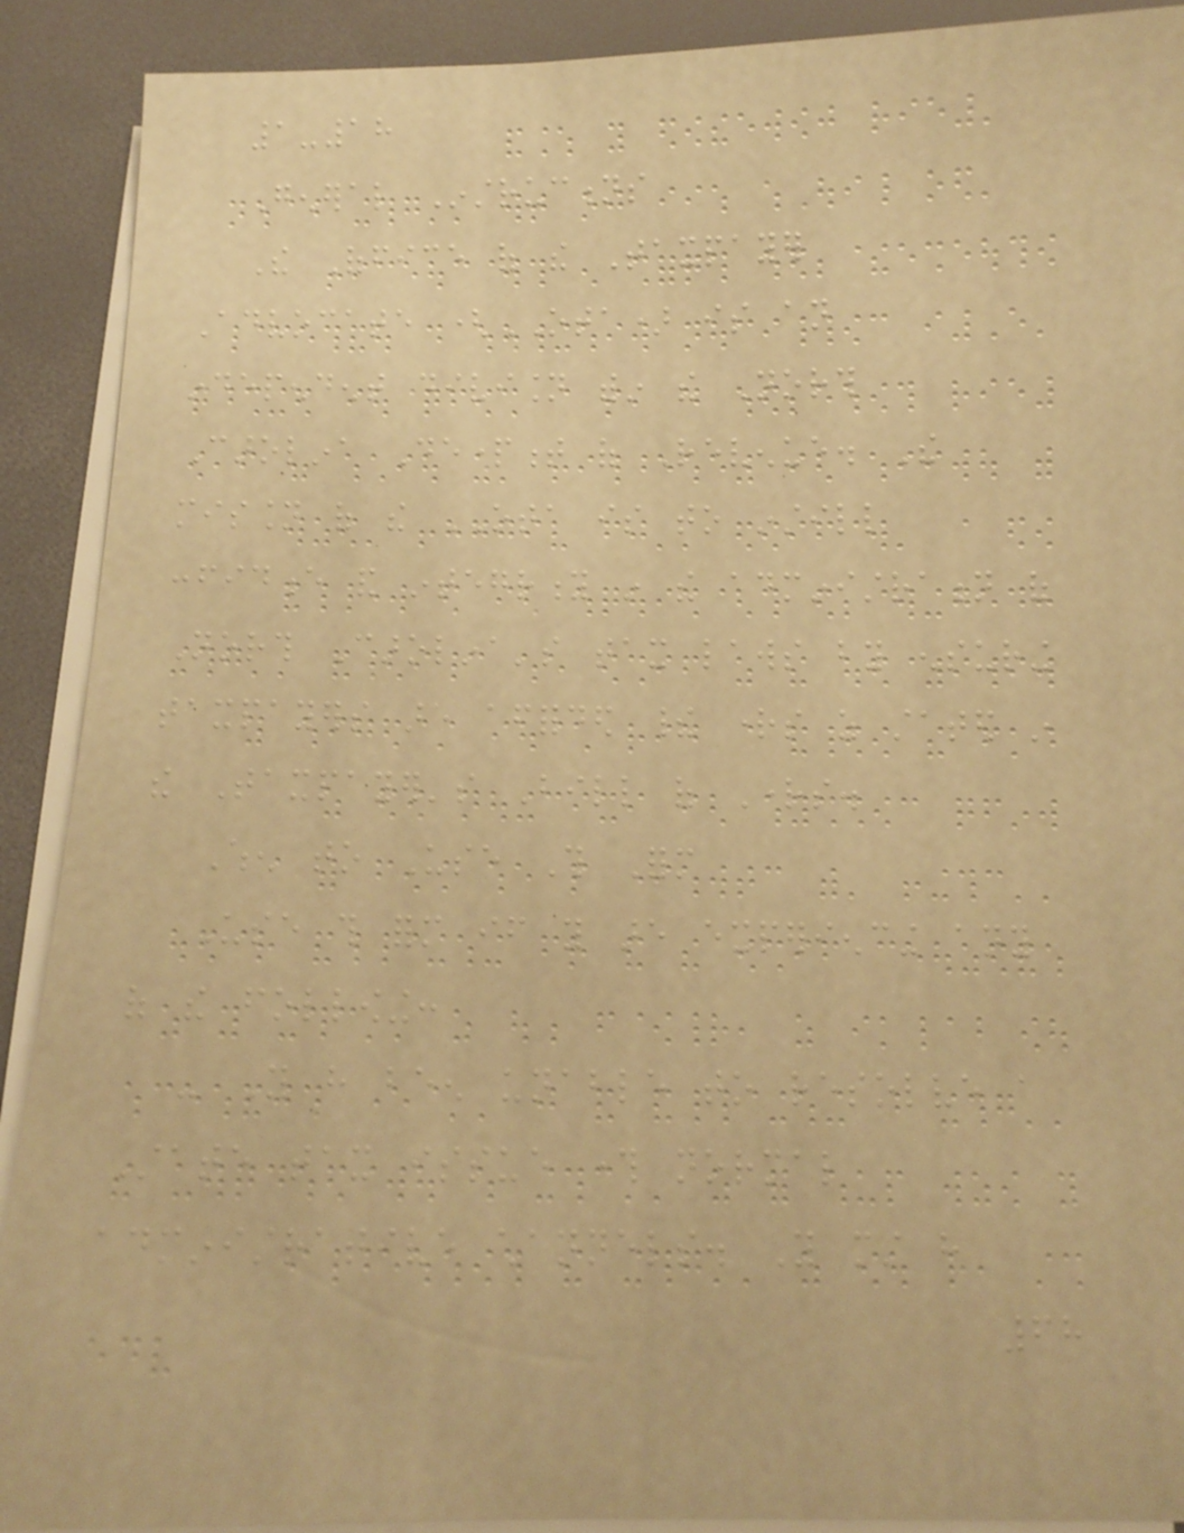1-18
General Instructions
The Office of the Taxpayer
Advocate (OTA) is an
independent division within the North
Carolina Department of Revenue. The
mission of the OTA is to instill
confidence and integrity in the administration of
North Carolina's tax laws by ensuring
taxpayers are afforded their rights as stated in
the Taxpayer's Bill of Rights.
When to Use This Form
Use this form if you are experiencing any
of the following:
- You have been unable to resolve a
State tax issue through normal
administrative channels. You must have
68
